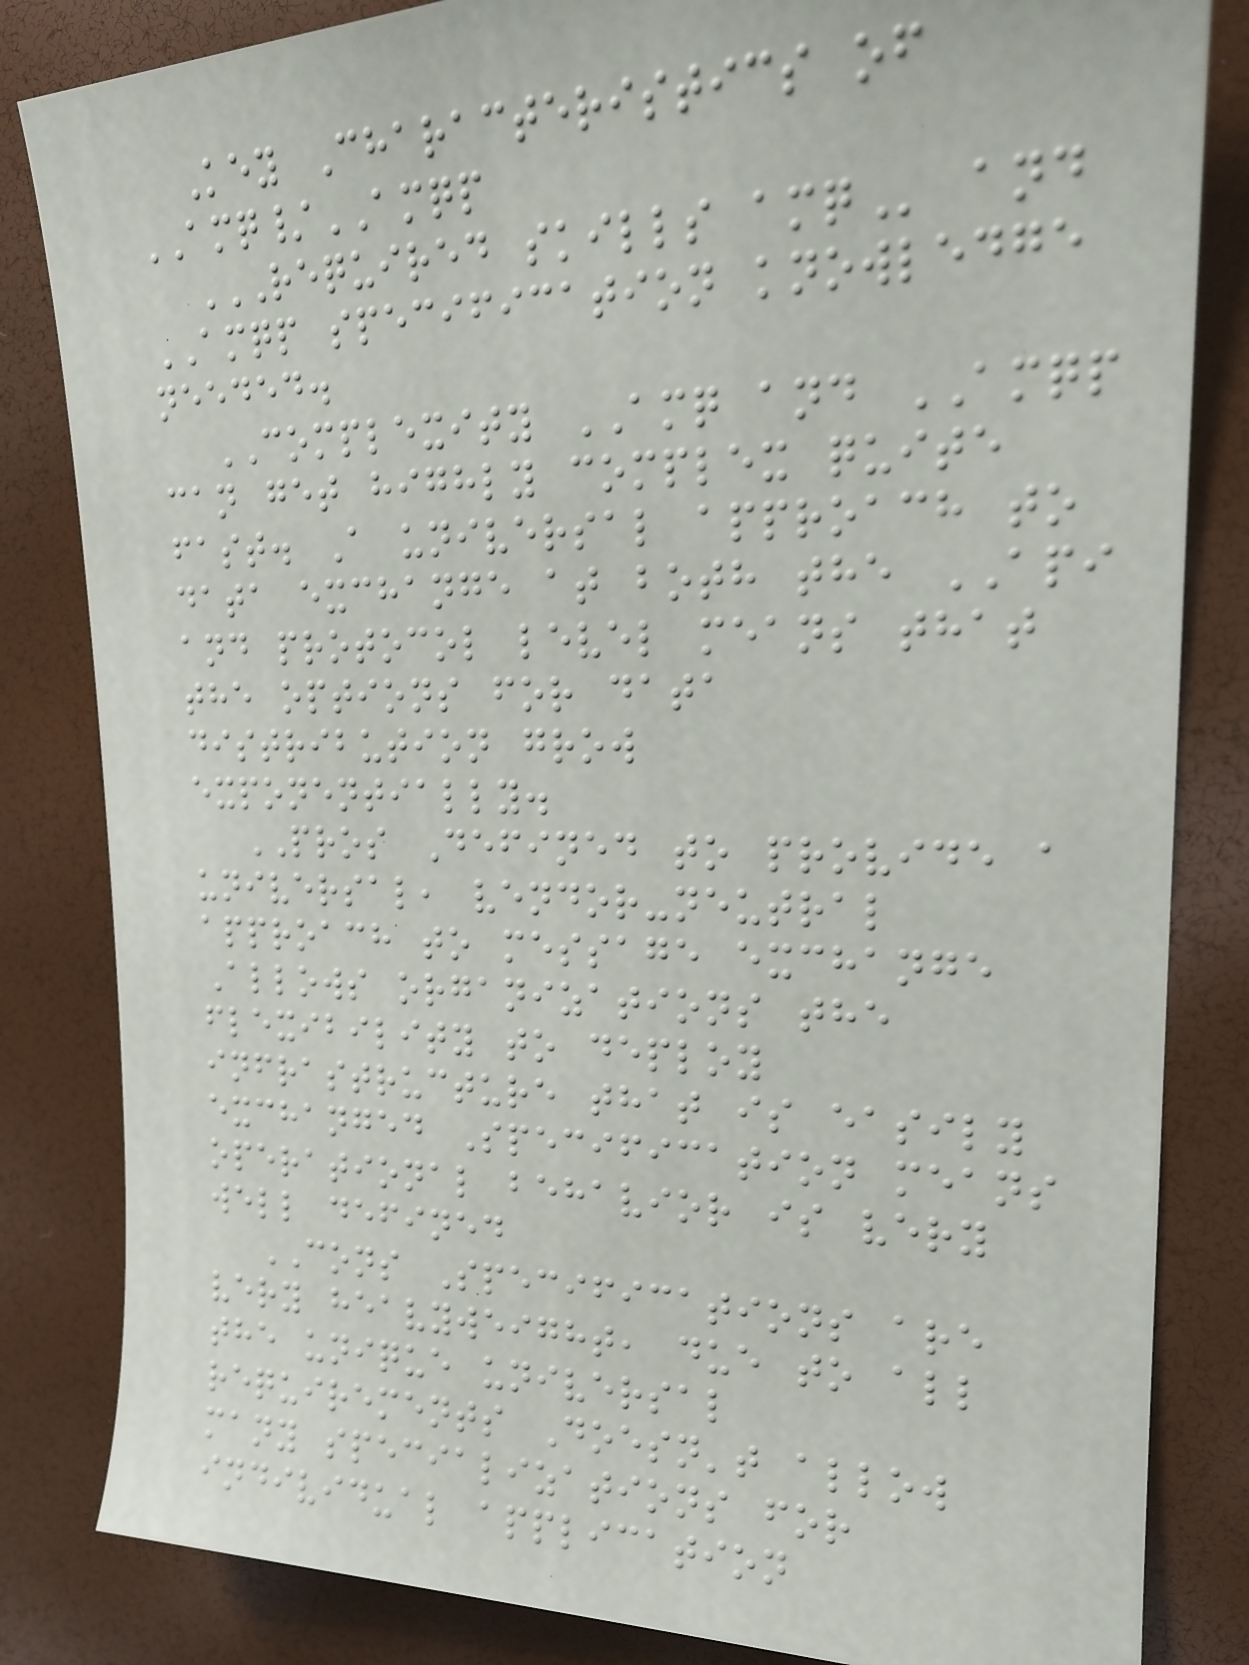Key Characteristics of
AMQ/AMQP
REQUIRED SKILLS AMQ and
AMQP specification knowledge
needed.
COMPLEXITY AMQ and AMQP
can get highly complex quite
fast. A universal approach to
data exchange at both the API
and protocol level means that
the options for data
distribution grow
exponentially.
PROS Defined to provide a
universal, vendor-neutral
approach to message exchange
Allows organizations the
flexibility to deploy
infrastructure that is easily
exchanged Specification means
operational behavior is very
well defined
CONS Specifications are
very heavyweight, due to all
the unique universal
requirements Doesn't allow
many specializations for
individual application
